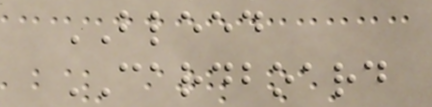BLEED
CARDBOARD
